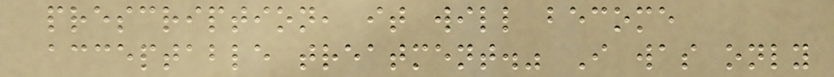prescription, it will become
acceptable treatment." I was only
